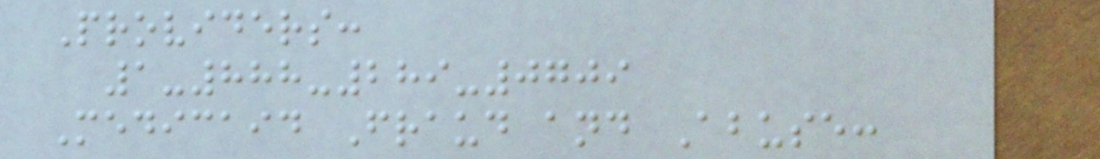Providers:
1-888-289-0709
Medicaid Fraud and Abuse:
